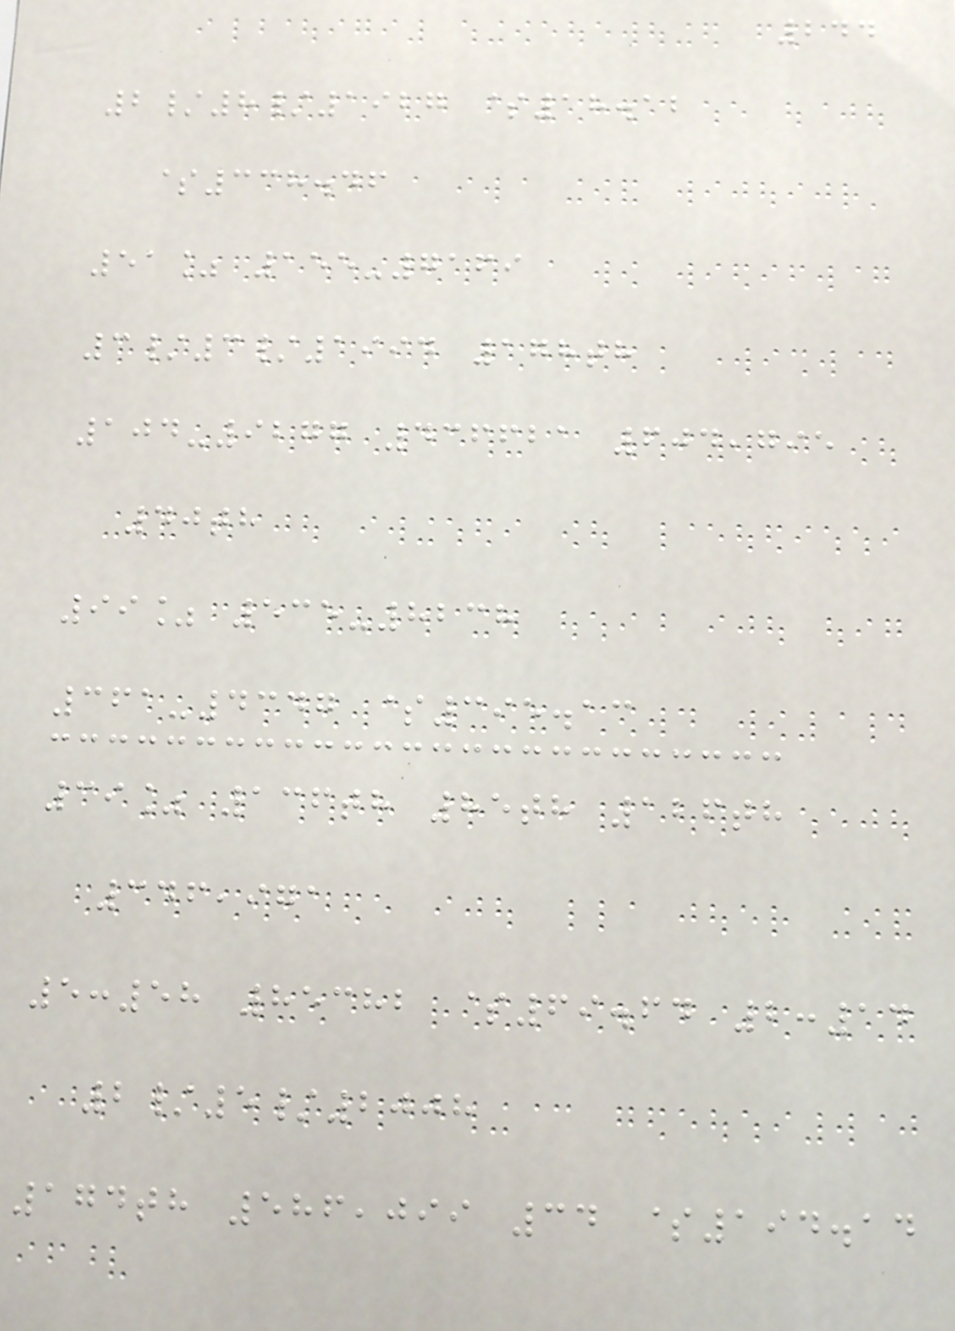244
2/8/1927 $18.12
$338.46
51% 155-7169
3/3/1994 178th
104-9277 436621 604,795
40th
99% 535-8238
361-4347 $395.13
39% 136th 85th 126th
346,971
5:58 85382 $69.64 2:14
2/5/2008
174th 586,099 34 $194.14
